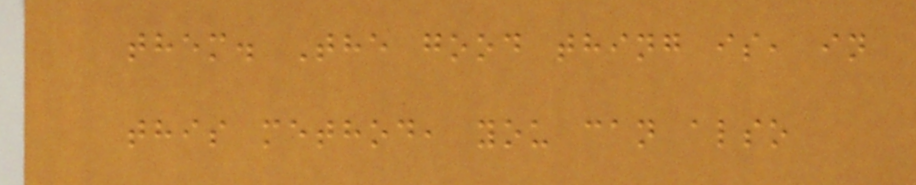them. The good thing is, in
this method, you can also
